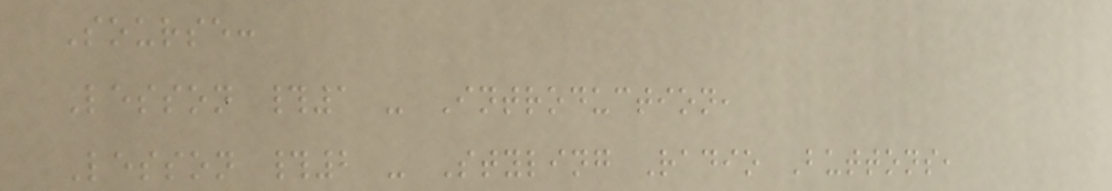Sourse:
Lesson #1 - Introduction,
Lesson #2 - Styling Radio Buttons,
